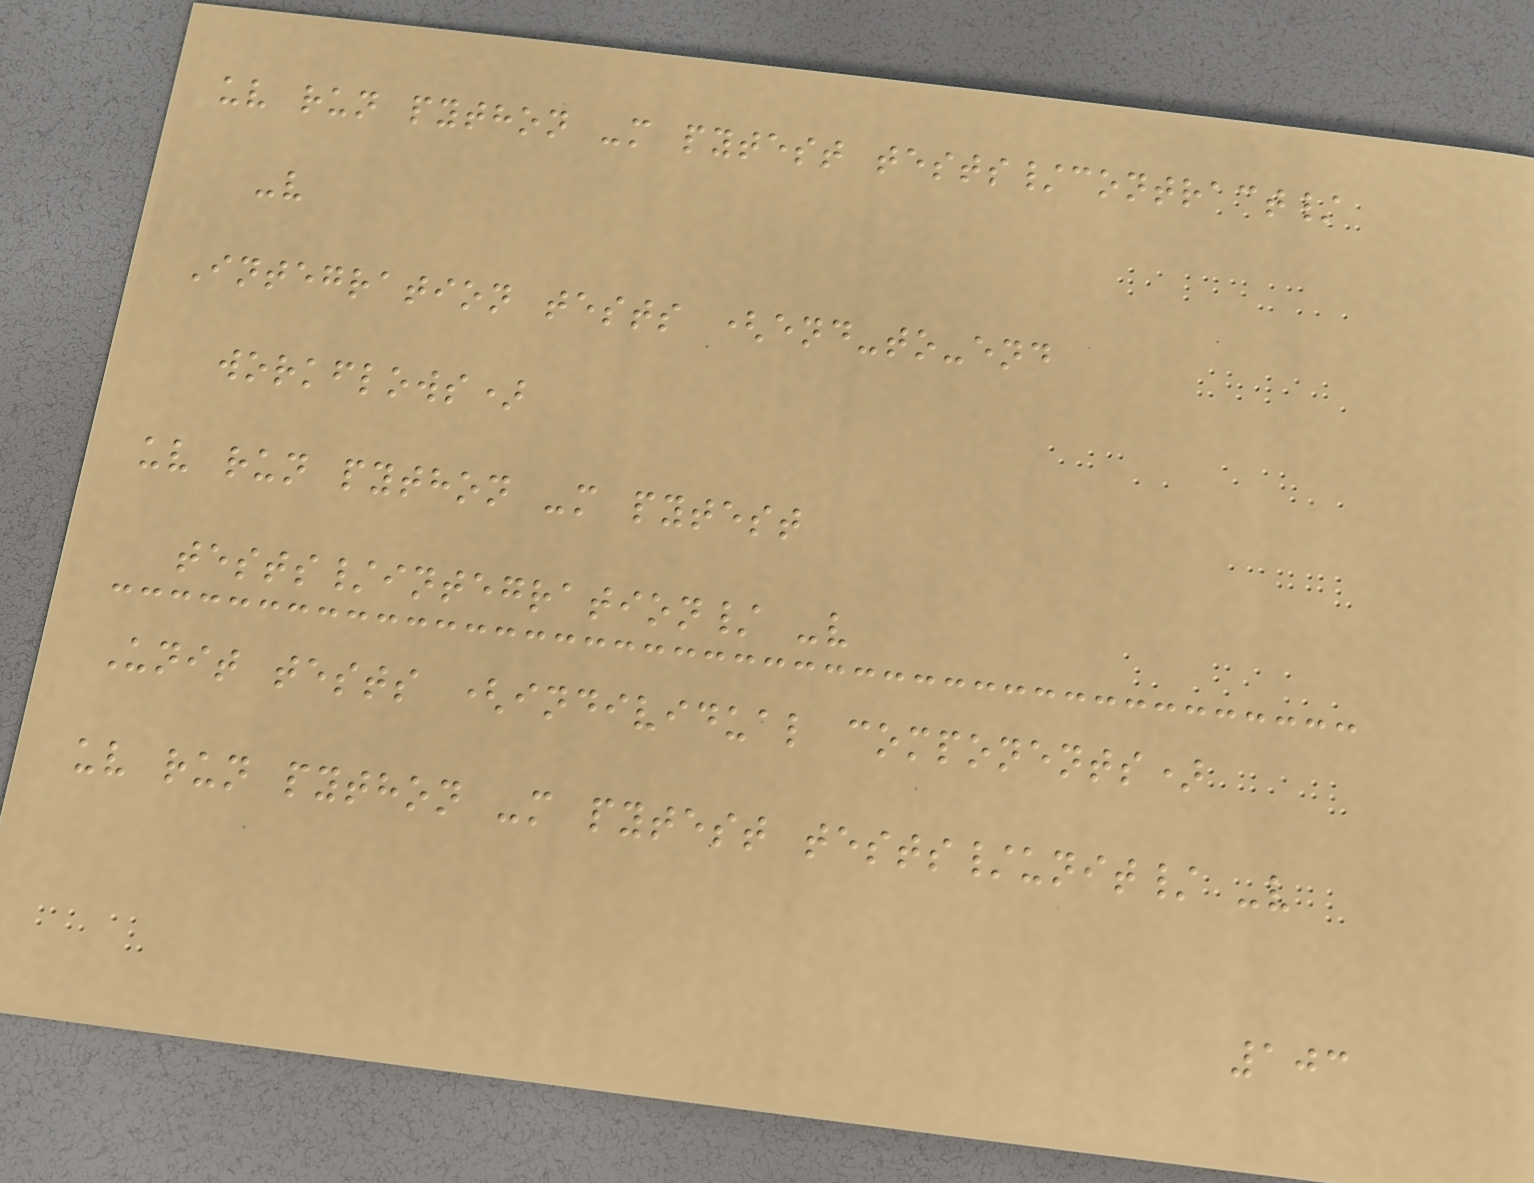uv run python -m pytest tests/contract/
-v
Integration tests (end-to-end
workflows)
uv run python -m pytest
tests/integration/ -v
Unit tests (individual components)
uv run python -m pytest tests/unit/ -v
103
